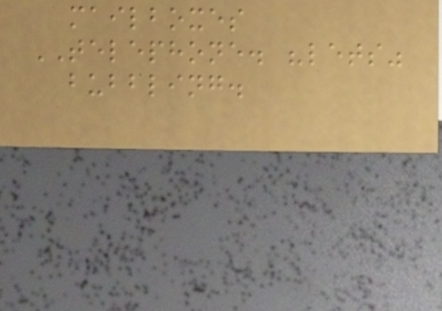mailboxes
TELEPHONE. "lets"
bubbling.
